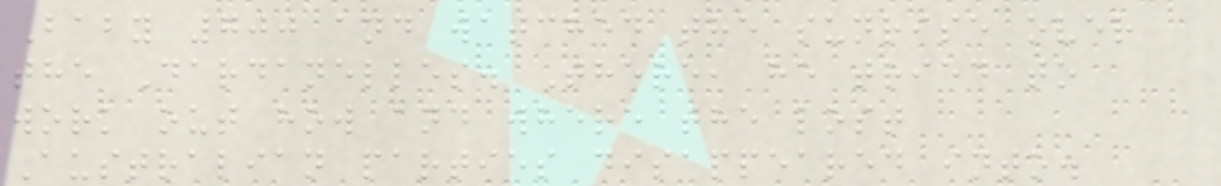Baby 700 and watched the sunrise over
the Dardanelles. There, he tried to
work out how and where the lost
Australian parties disappeared into.
